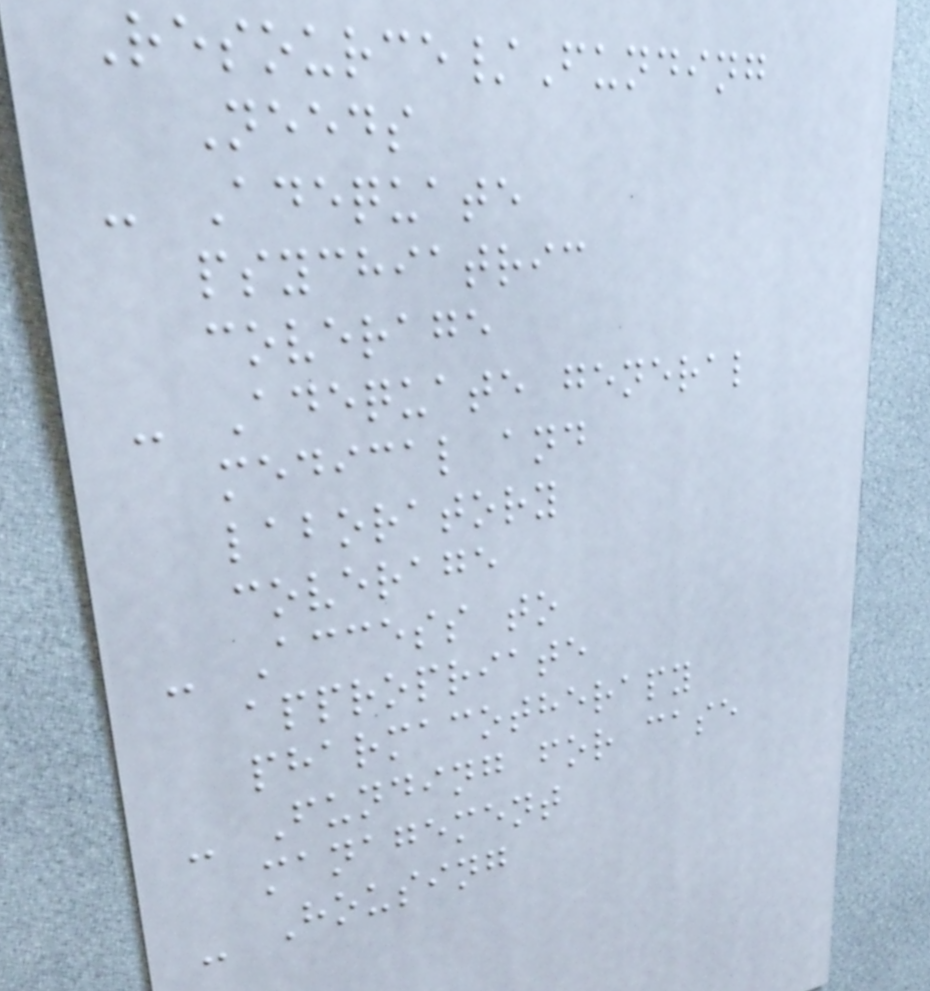Resource/Funding
Needs
- Adequate
psychiatric
coverage
- Adequate general
medical and
laboratory
coverage
- Access to
appropriate
pharmacotherapy
- Funding for case
management
- Housing
